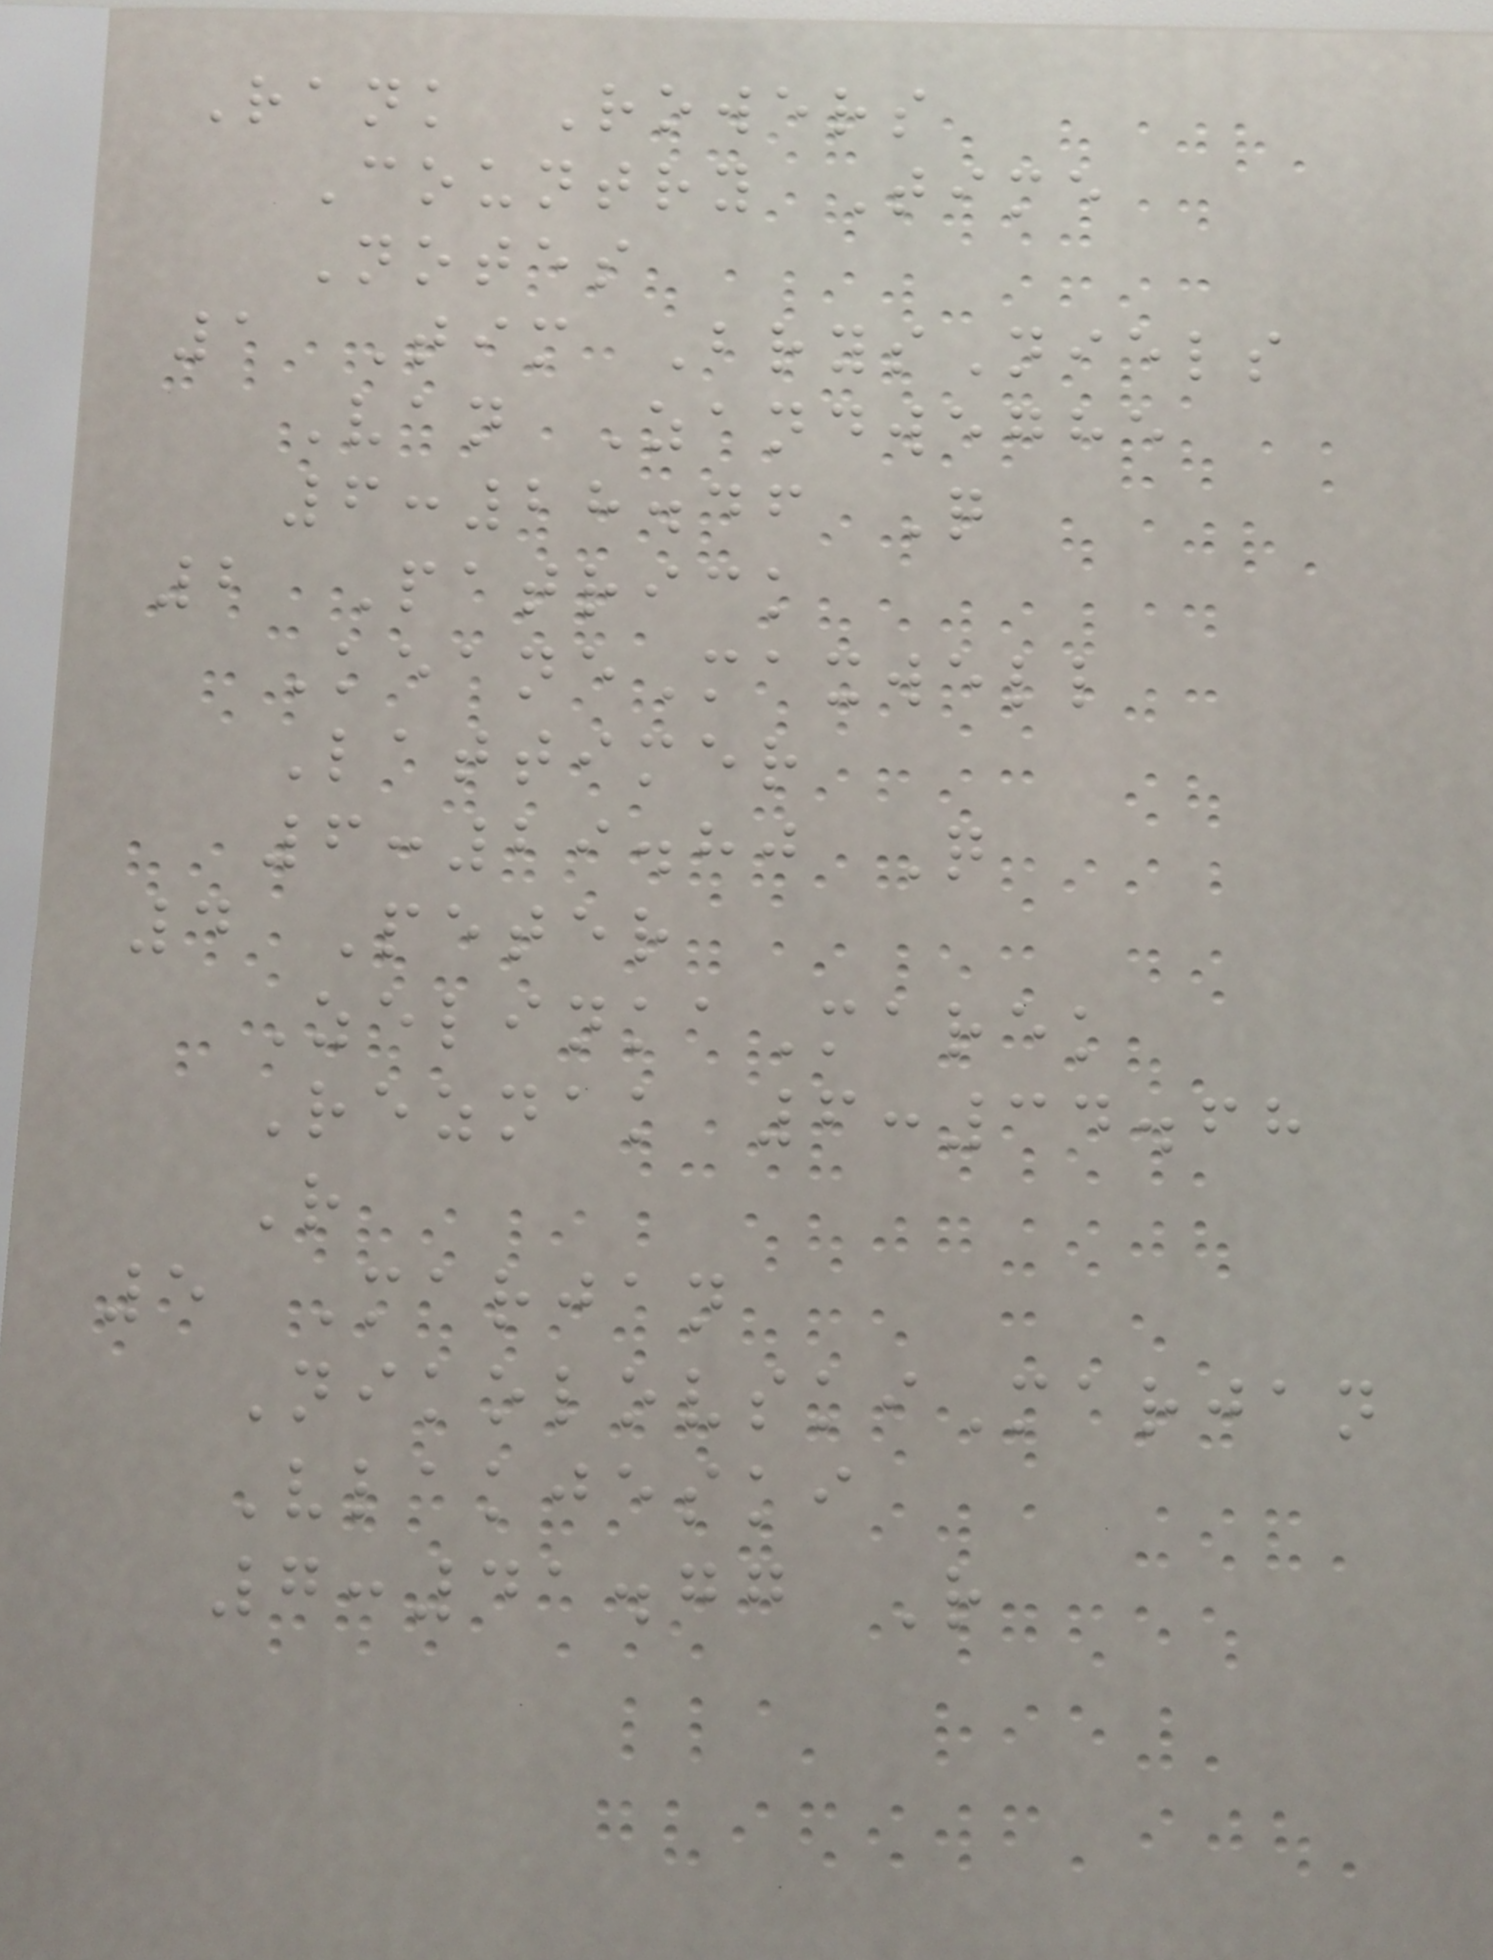Rank Rowers
Country Time
Notes
1 Tim BrysNiels
Van Zandweghe
6:28.46 Q
2 Patrick
KeaneMaxwell
Lattimer
6:29.80 Q
4 Peter
ZelinkaMarek
Reznak 6:34.68
R
5 Marjan
NikolovskiMarjan
Vlakjeski
7:41.77 R
